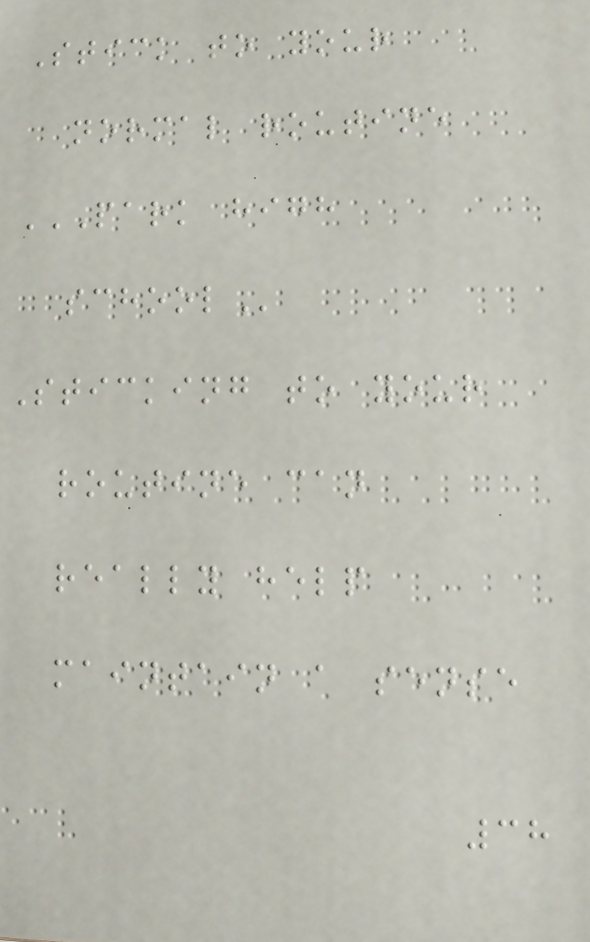Stick to your
normal routine
PARK HIGH
SCHOOL
Sticking to your
routine can
really help
maintain a sense
38
